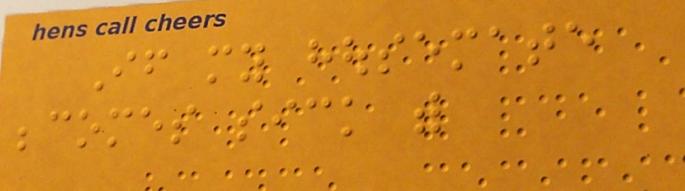If my housemate
becomes sick with
